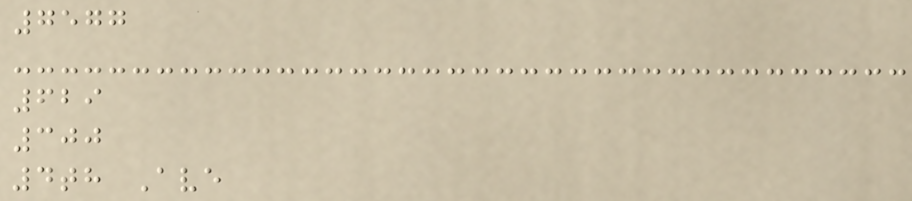7577
629
300
4th Ave
